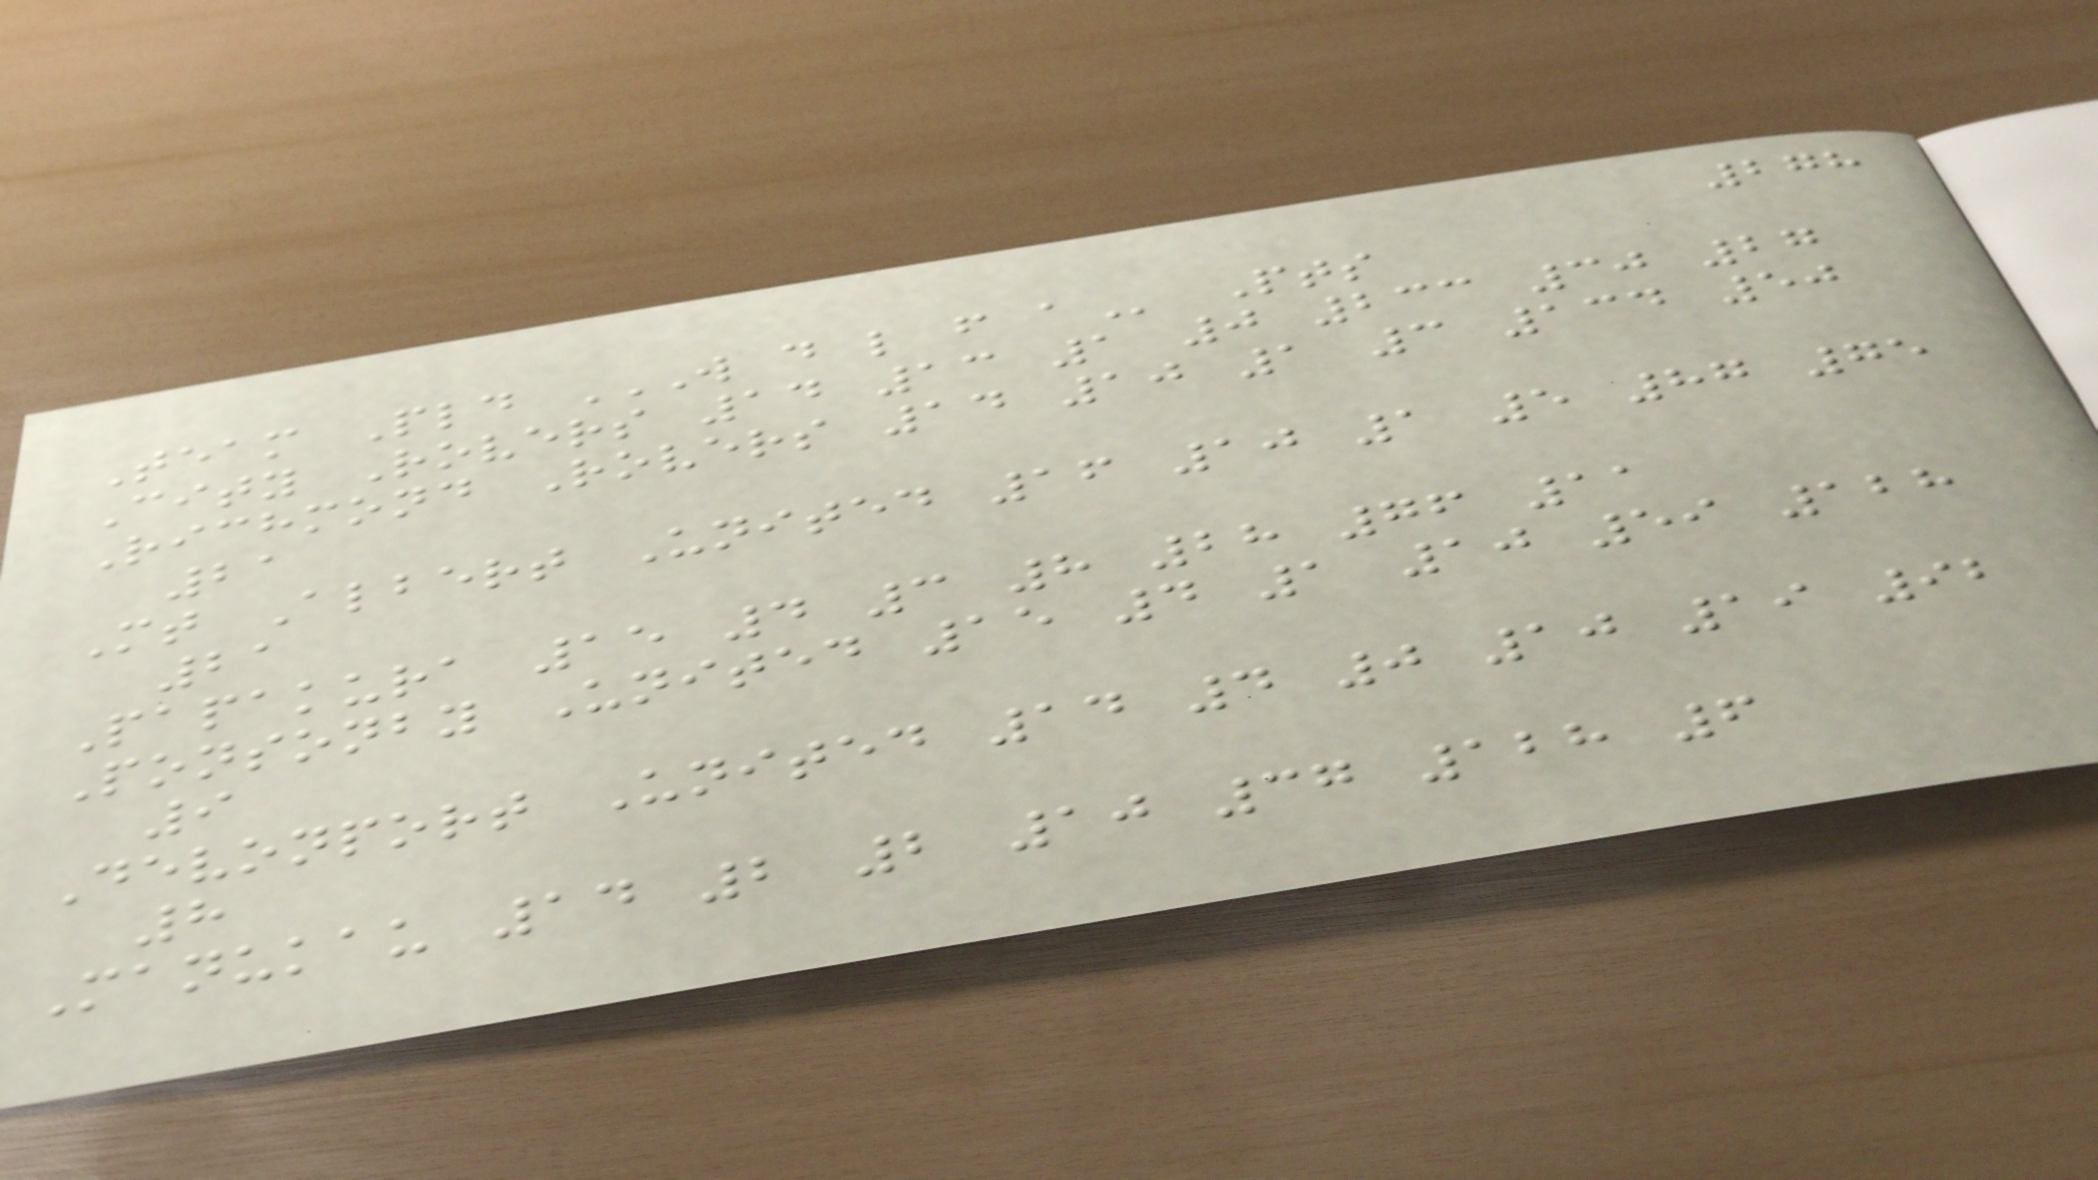278
Team Pld W D L F A Pts
City Rovers 14 13 1 0 233 30 27
Richmond Rovers 14 10 1 3 134 50
21
Mt Albert United 16 10 1 5 87 75
21
Papakura 15 4 3 8 28 76 11
Ponsonby United 15 4 1 10 59 128
9
Devonport United 14 4 0 10 19 92
8
Manukau 14 2 2 10 37 128 6
